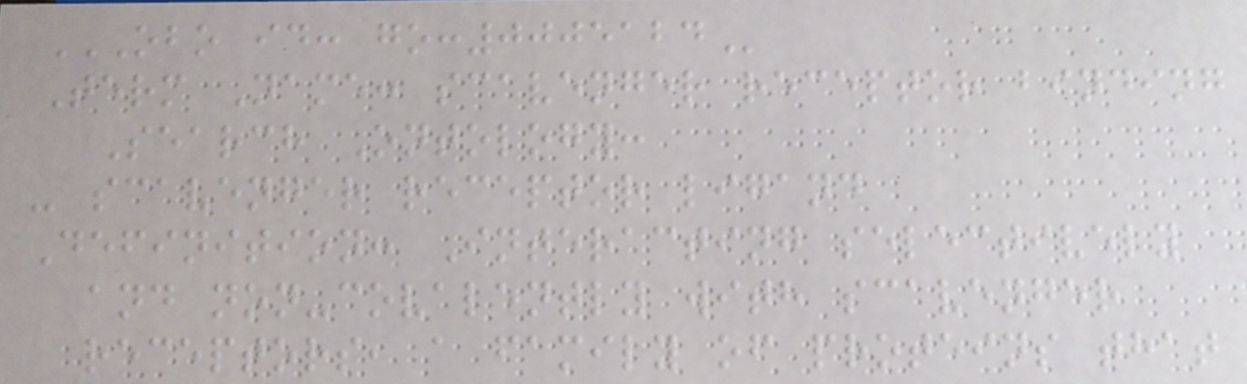OBO ID: GO:0005124
Term Name: scavenger receptor binding
Search Ontology:
- scavenger receptor ligand
Definition: Interacting selectively
and non-covalently with scavenger
receptors, a family of proteins that
